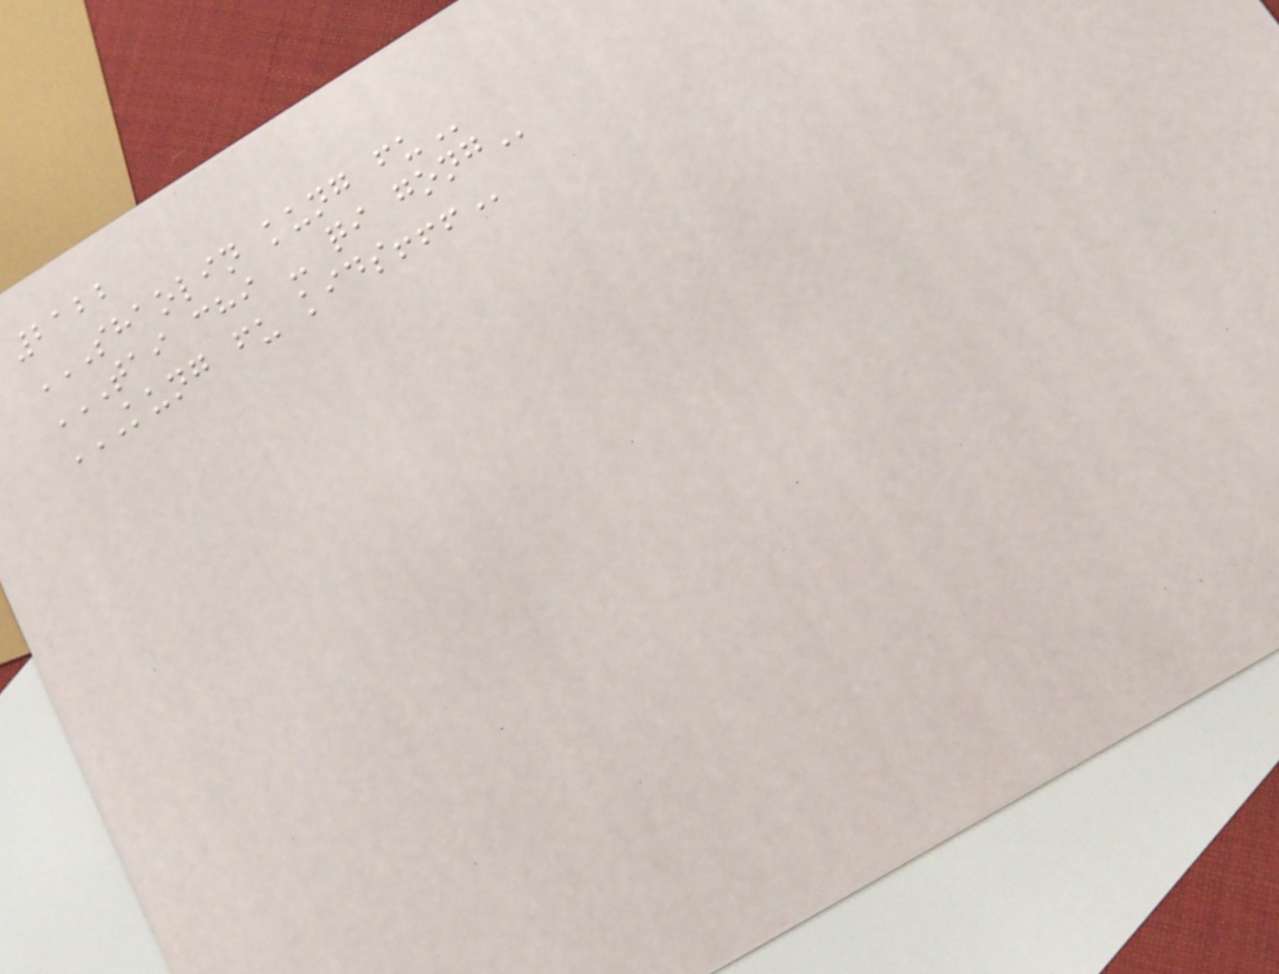2122
SHAOLIN KUNG FU
TAI CHI - QI GONG
KUNG FU KIDS!!!
